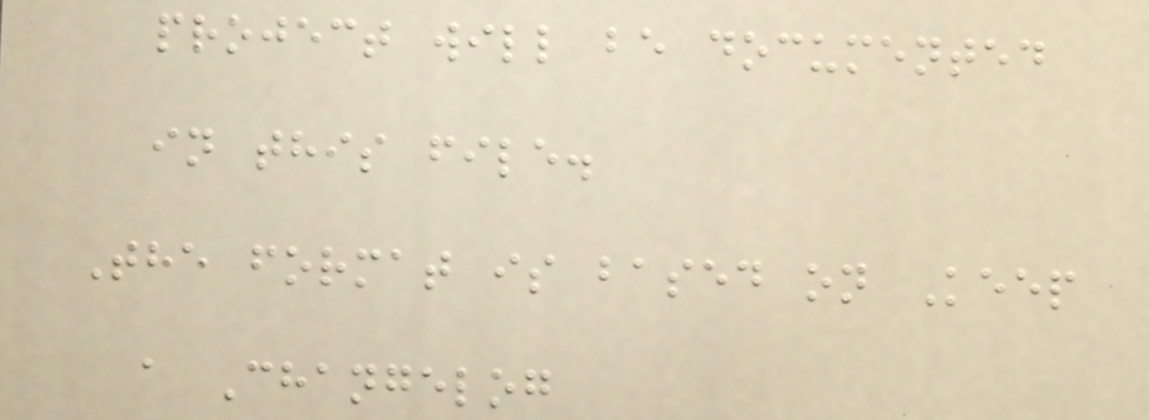project will be documented
in this file.
The format is based on Keep
a Changelog
